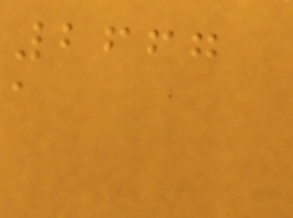2667
a
